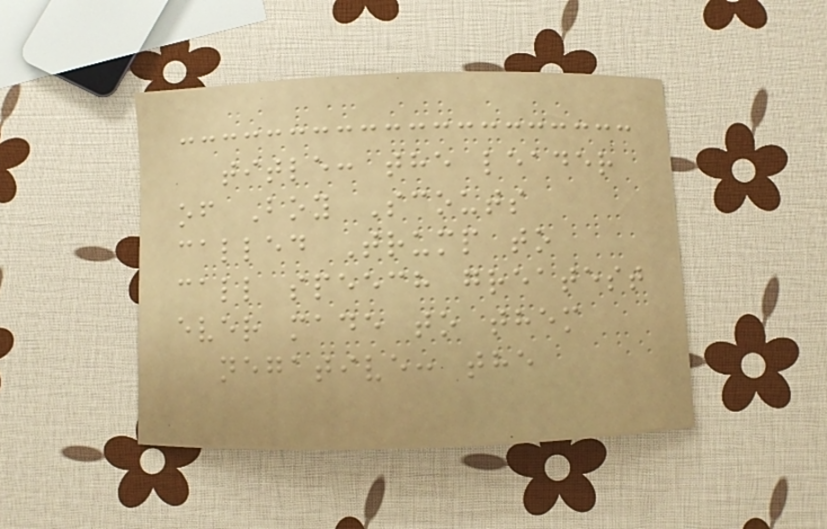title: the leader
of Boy Scouts
called Trump to
call speech greatest
ever made to them
negative: the
